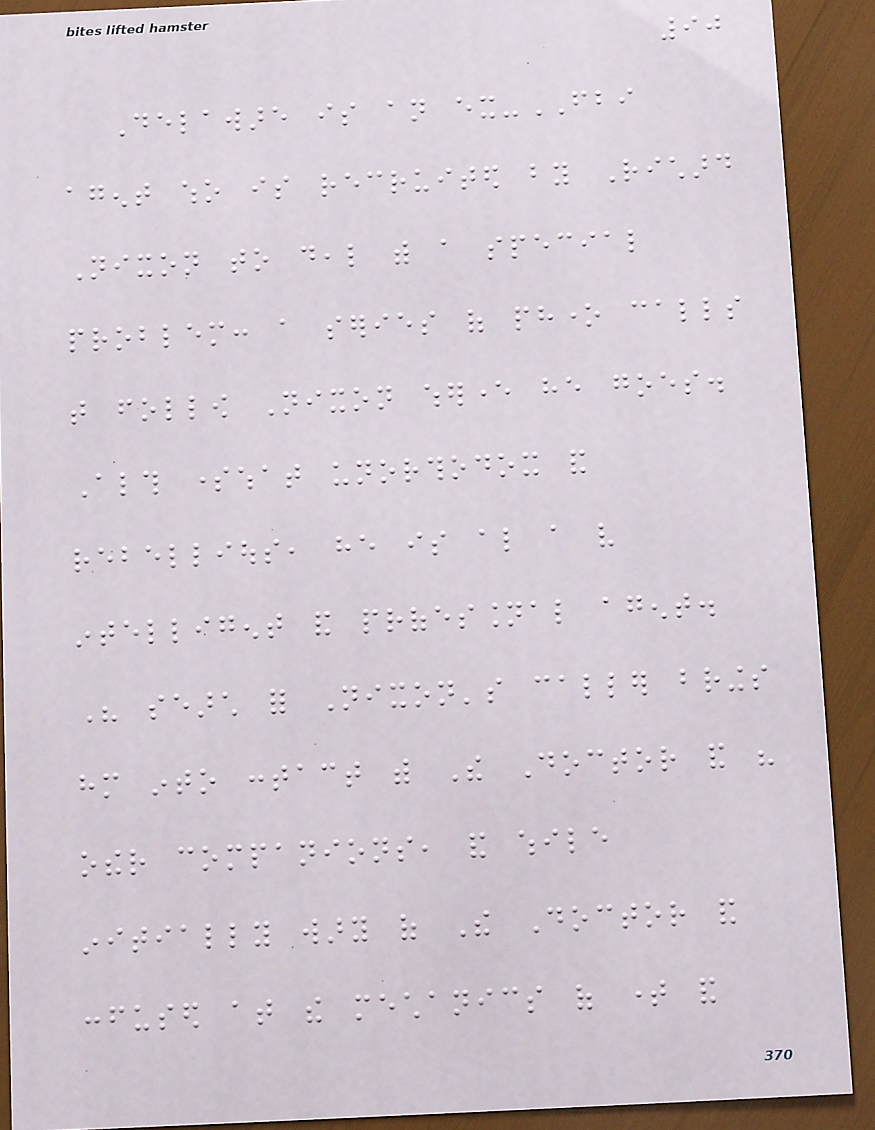90
Delaware is an ex-FBI
agent who is recruited by Richard
Nixon to deal with a special
problem: a series of phone calls
that follow Nixon wherever he goes.
Although somewhat unorthodox and
rebellious, he is also a very
intelligent and professional agent.
His search for Nixon's caller brings
him into contact with The Doctor and his
other companions, and while
initially wary of The Doctor and
confused at the mechanics of time and
